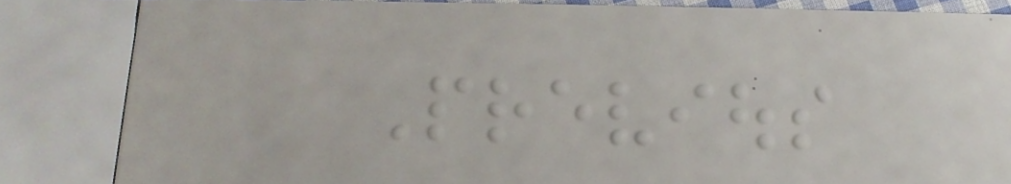Previous
